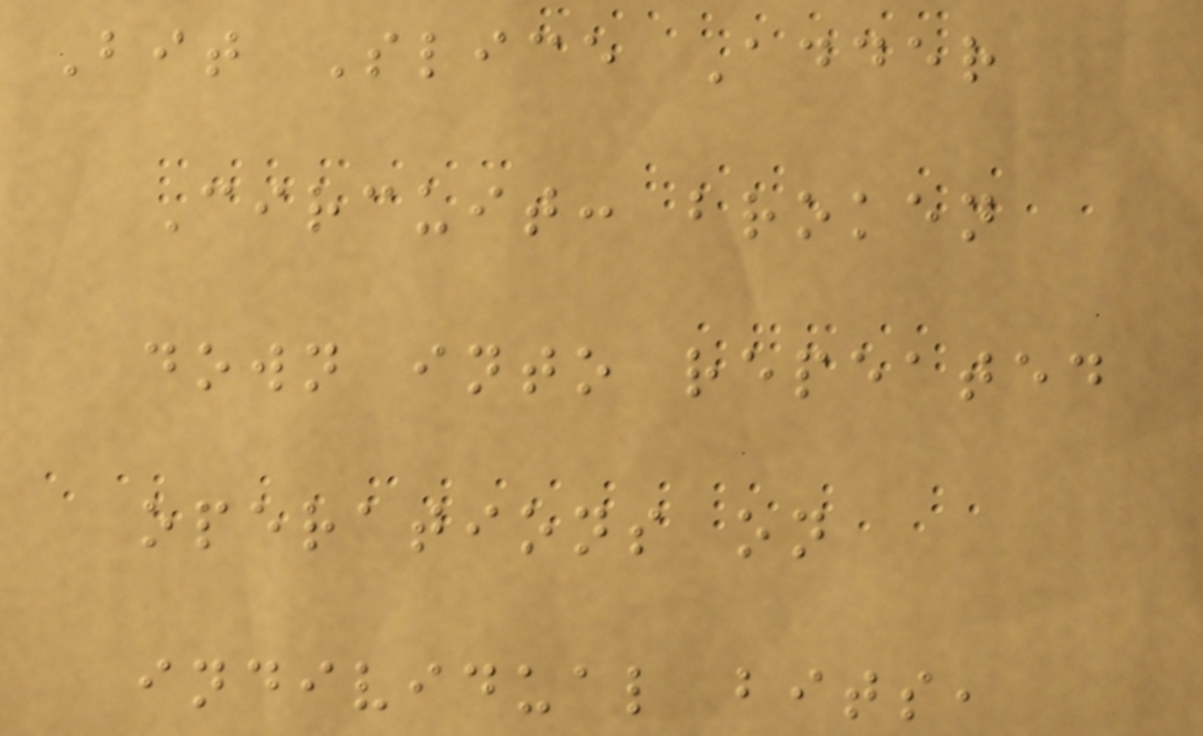Bit Slice Adder
Circuit: broken
down into repeated
operations on
individual bits,
